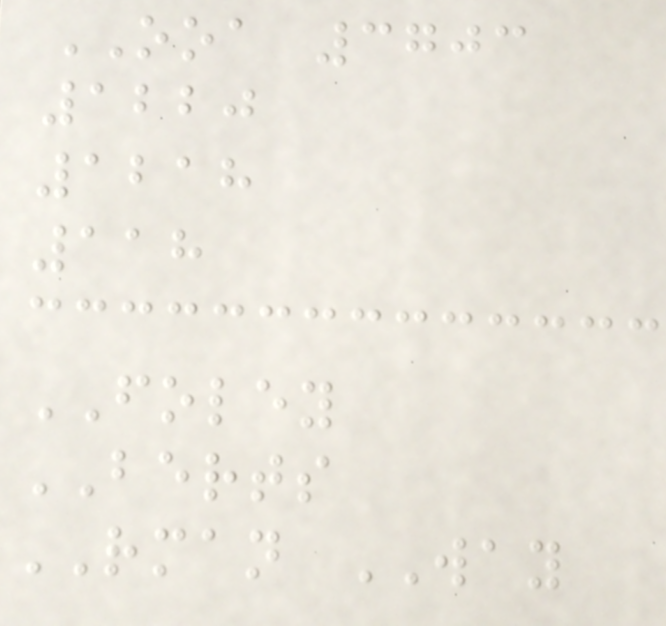OOA 3703
1220
1218
118
FOLEY
BERTS
RMAN WAY
